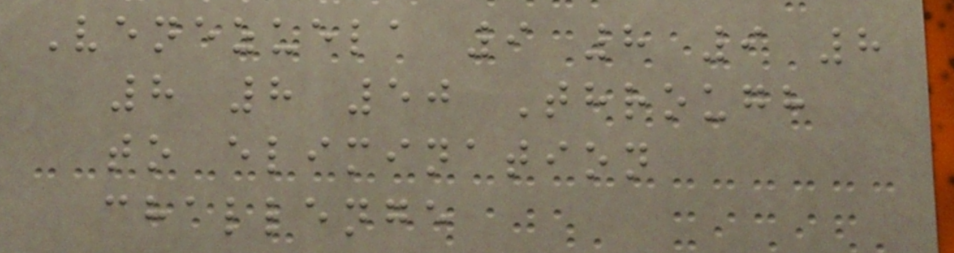Venezuela 9 8 9 8
8 8 50 Through
to elimination
challenge
